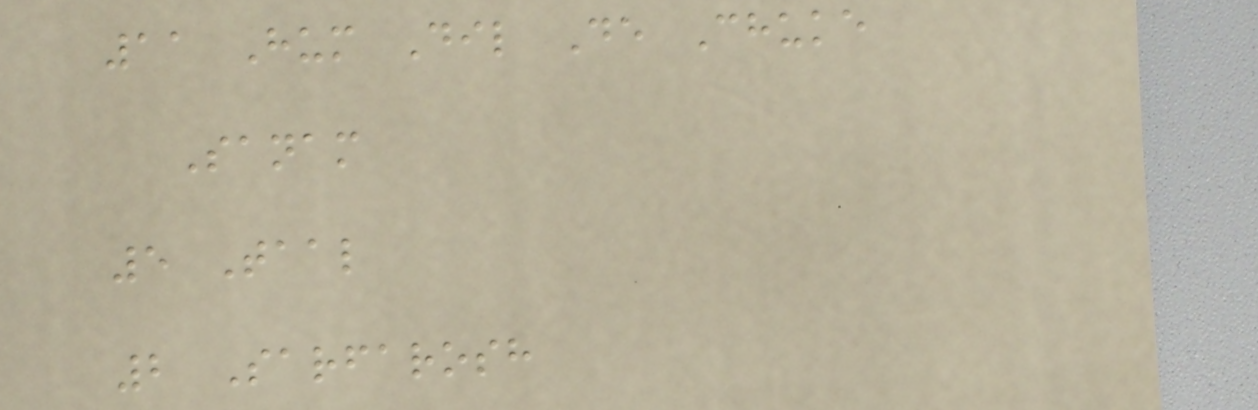11 Hum Dil De Chuke
Sanam
5 Taal
2 Sarfarosh
